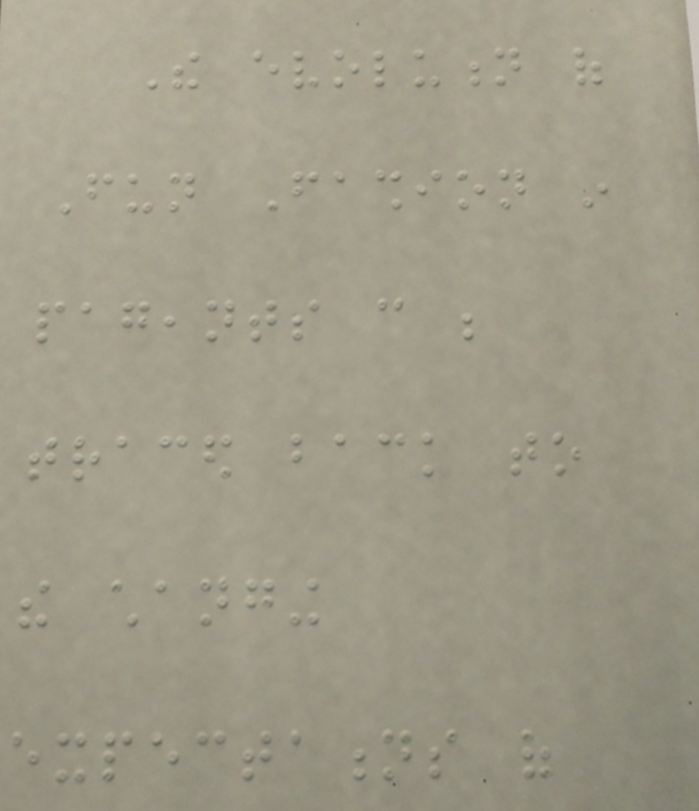The evolution of
Fun Fashion in
pageants can be
traced back to
the changing
expectations of
